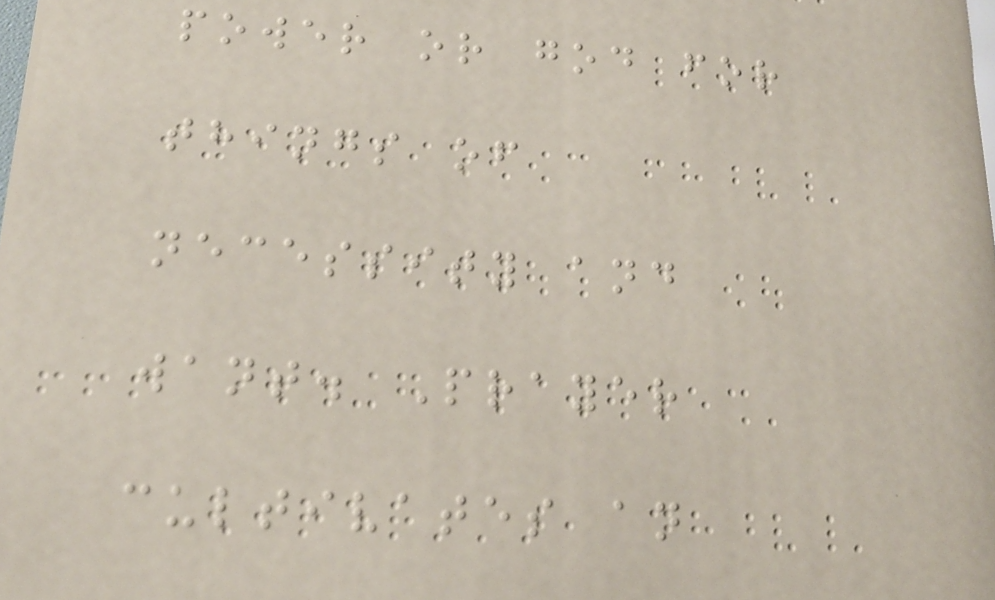power or god for
things of
necessity and
want. Prayer
cultivates an
